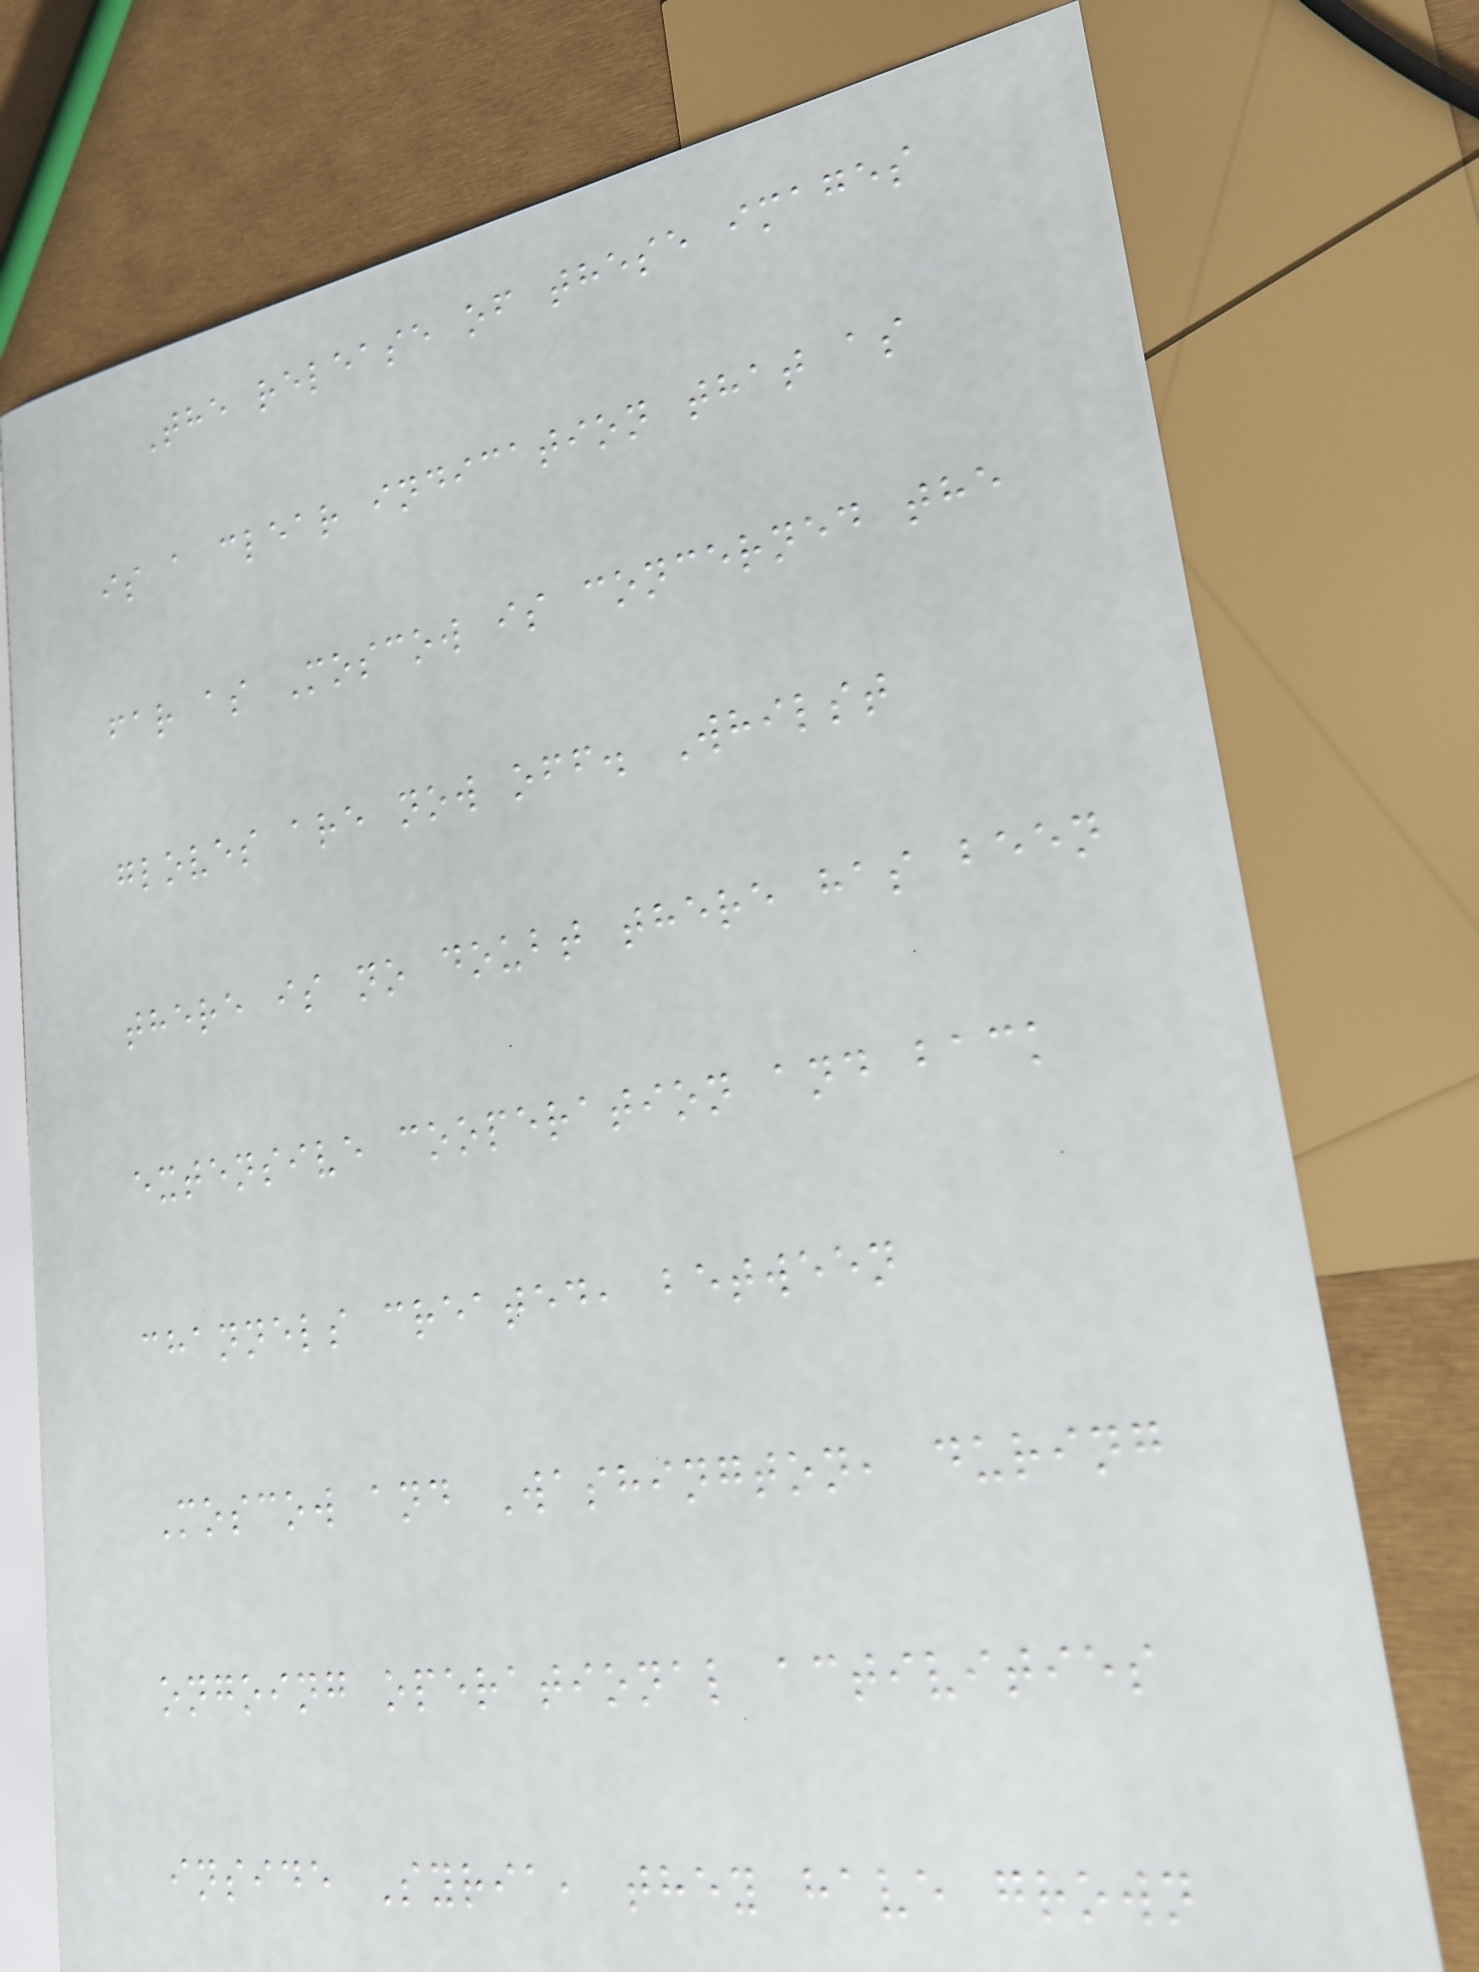The release of these images
is a clear indication that as
far as Moscow is concerned the
gloves are now off. Whilst
there is no doubt there has been
extensive cooperation and back
channels created, between
Moscow and Washington, during
ongoing operational activities
inside Syria, they have grown
